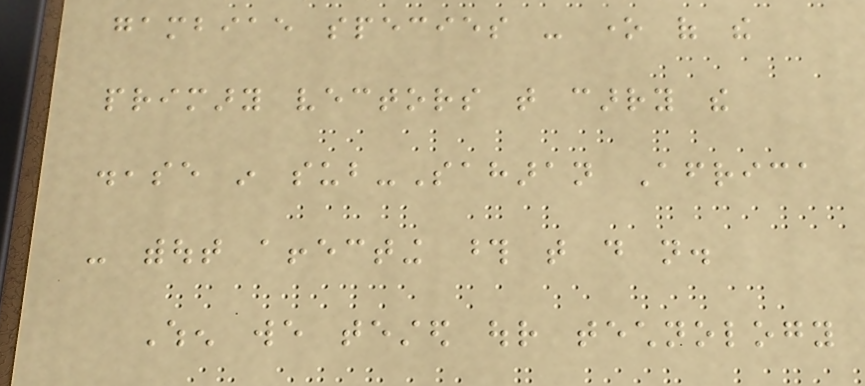gambiae species - one of the
primary vectors that carry the
disease in sub-Saharan Africa
- without affecting those that do not.
When we tested our technology
